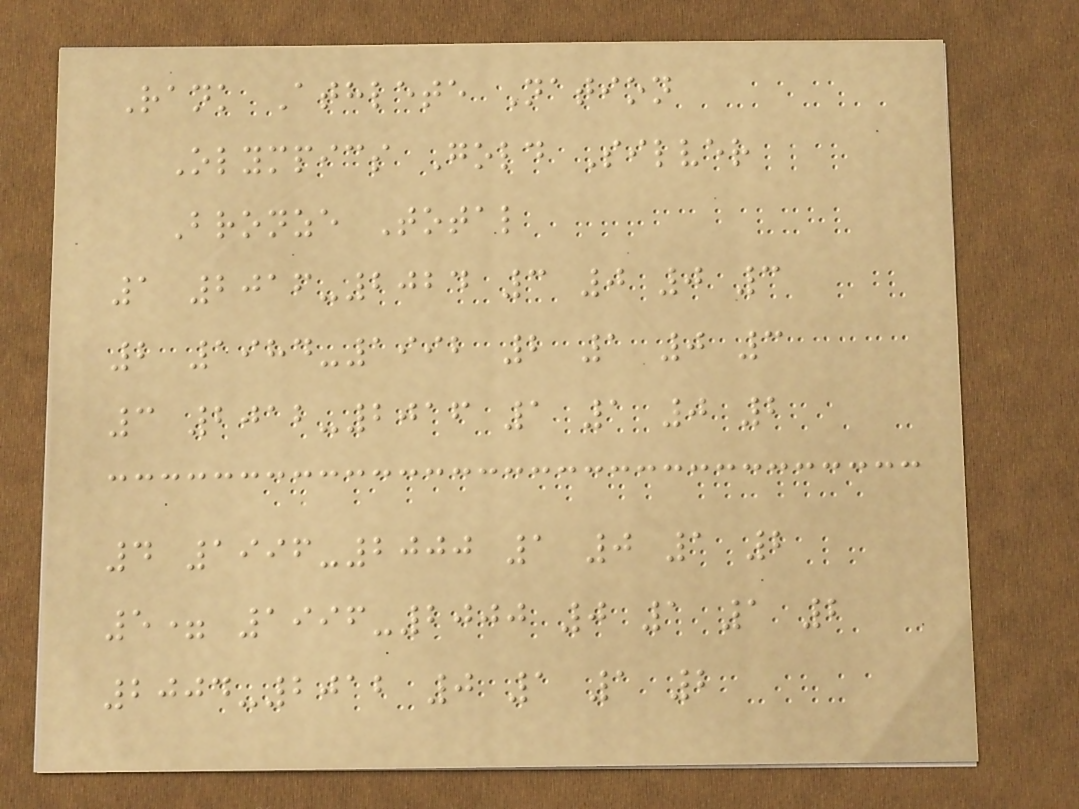Rank Athlete Nation
Olympics Gold Silver
Bronze Total
1 2016-2024 3 0 0 3
2 1984-1992 2 1 0 3
3 2012-2016 1 1 0 2
4 1996-2000 1 0 1 2
5= 1996-2000 0 1 1 2
2004-2012 0 1 1 2
